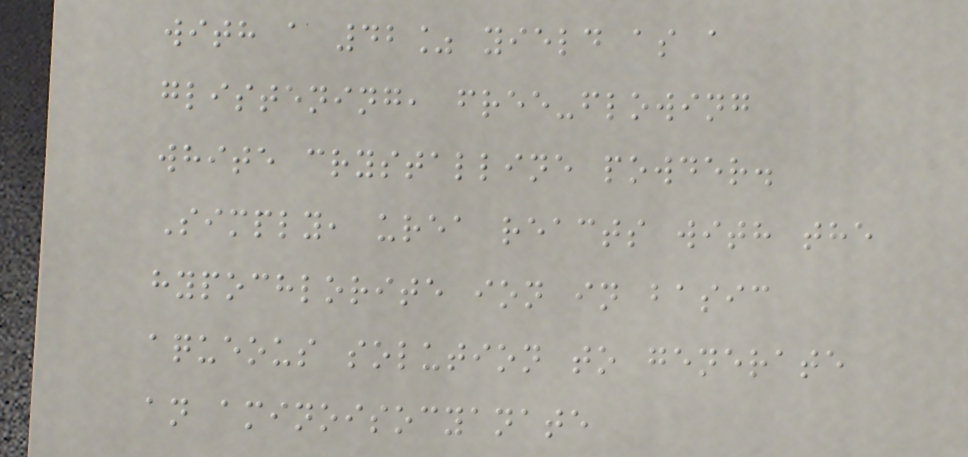with a 42% yield as a
glistening, free-flowing
white crystalline powder.
Simply, urea reacts with the
hypochlorite ion in basic
aqueous solution to generate
an aminoisocyanate
